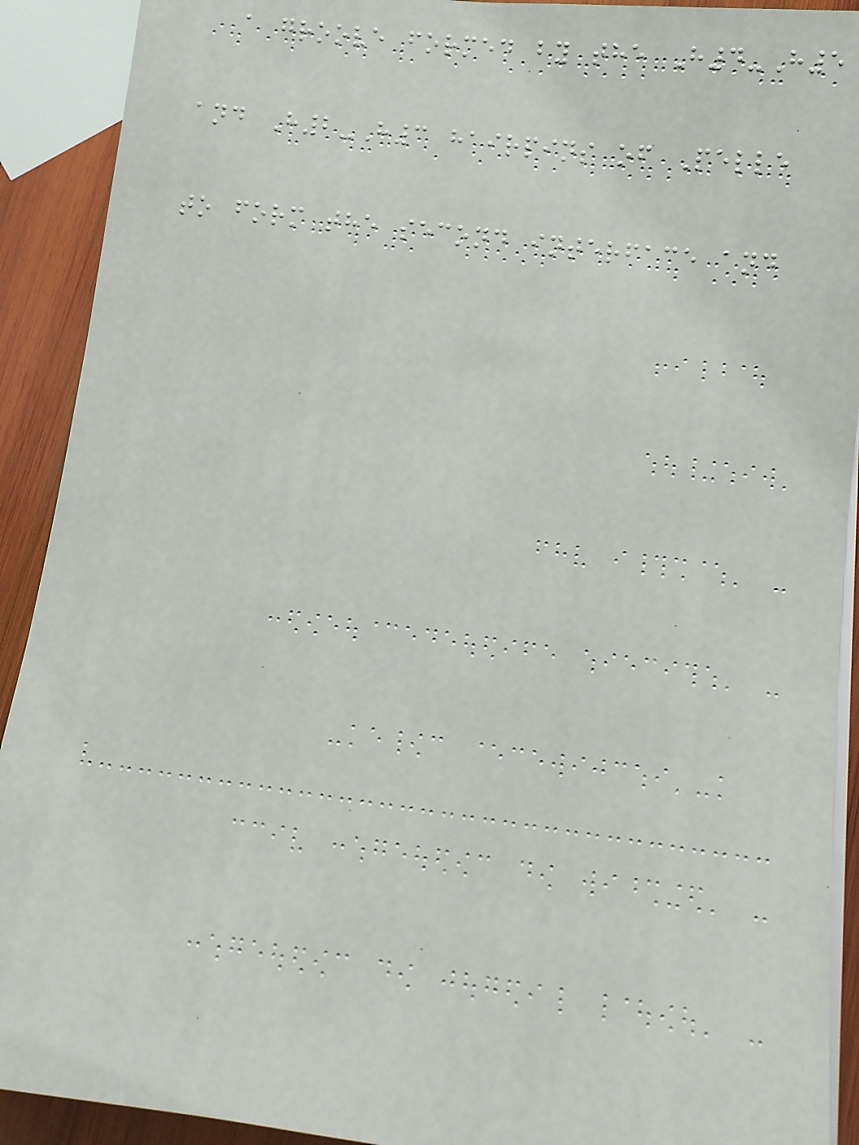a groove formed by the H4-H5
and H2-H3 hairpins of Pelle
to form the second interface and
